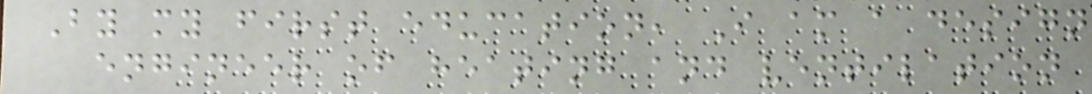By my first education, I am a design
engineer of heating and ventilation
